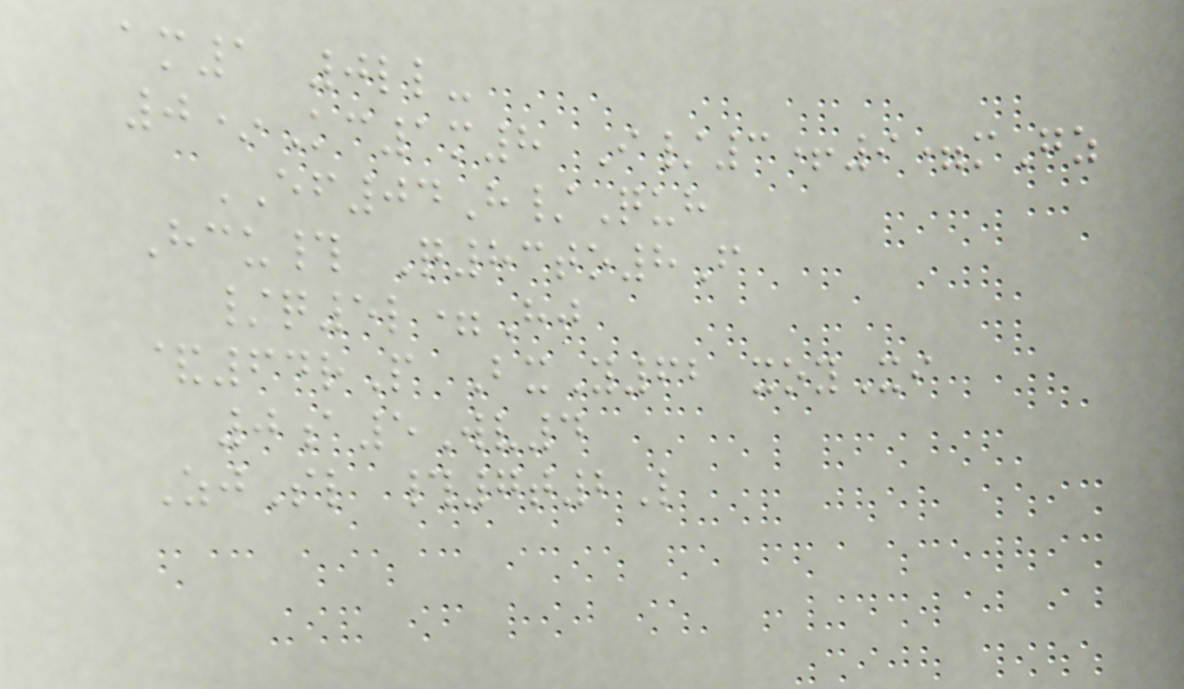am1 0ll-
0*Kc1m8 I/3+9=mGz
EF04H/Quh
Hcu# Q83to8F
/q5l=Hj
&64rP BxY62 xoyXi
0a5Wv4
ZjSl #7t2L
